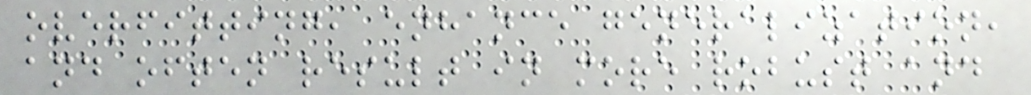overfitting, enhance generalization,
and often result in more robust and
